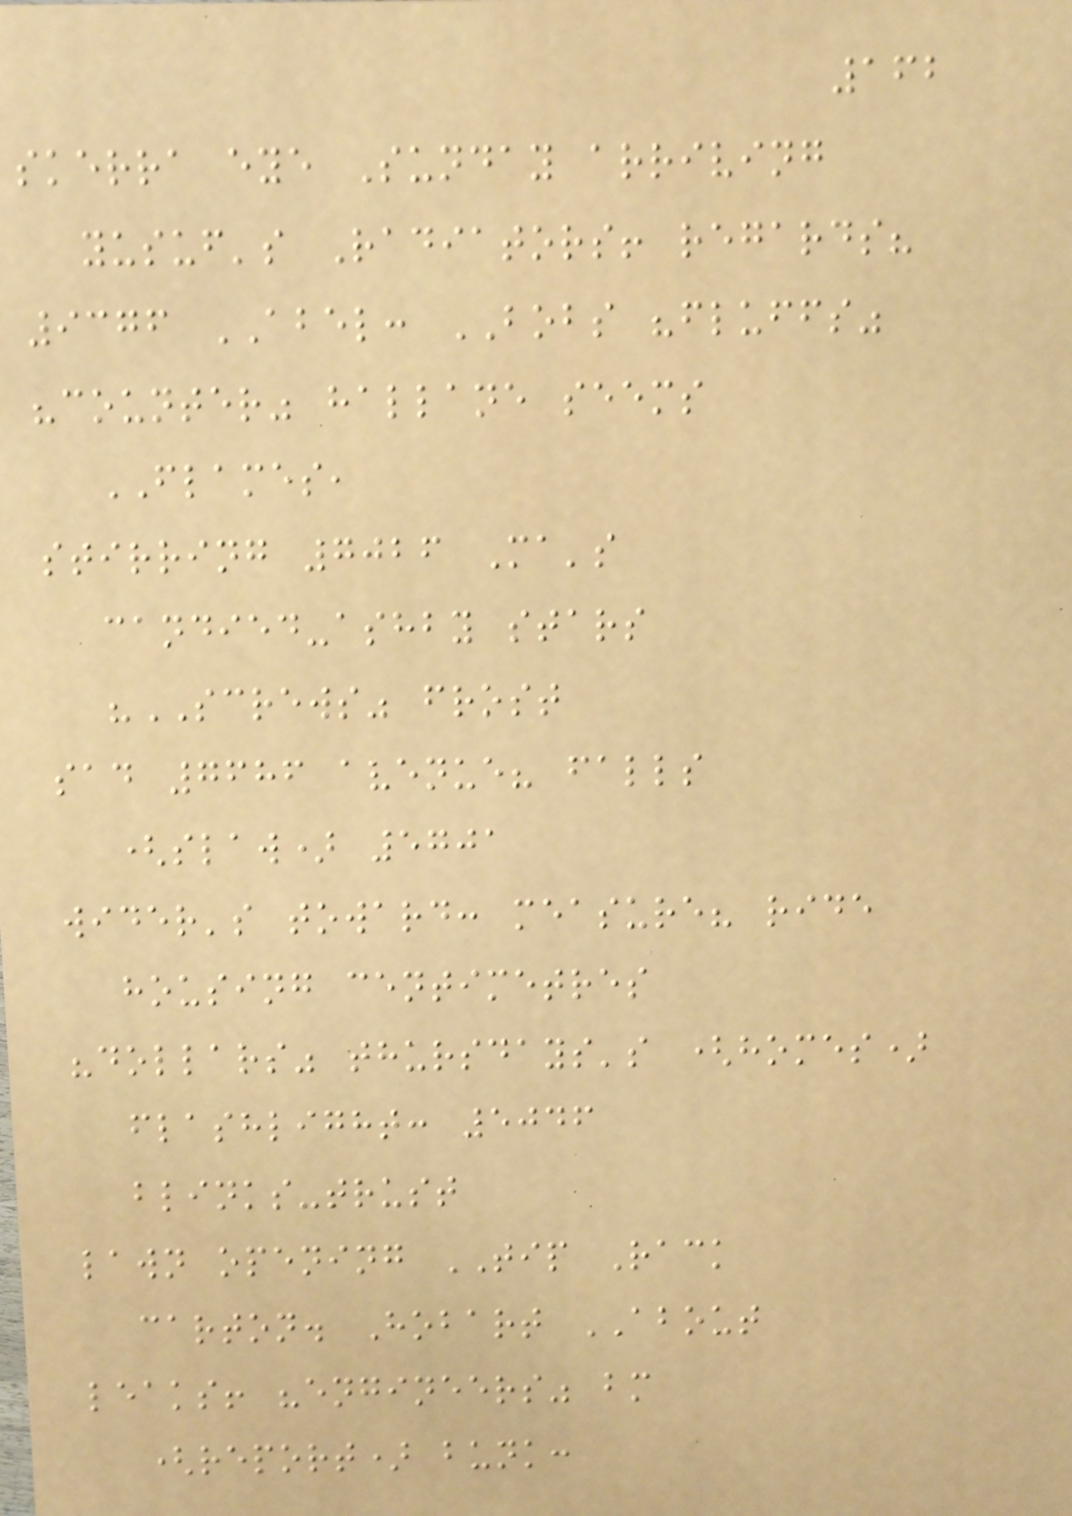162
skerra eye Sunday arriving
yusuf's Radiators! regards?
9376 ABEL: BOBS "fluffs"
"counter" hallane seems
FLAMES,
stirring 7026 Ma's
candied-ashby stars
"SCREWS" frost
sad 7686 avenue? falls
(slaw) 5701
wider's toward: measure? ride
housing centimetres
"dollars" thursdays's (homes)
flashlight: 5046
blinks-trust
lawn opening TIP Rack
carton. Hobart ABOUT
leaks! "engineers" bm
(report) bunk:
